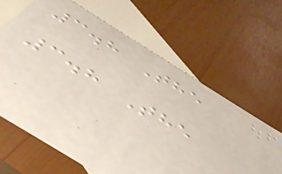3.8 The
3.8 The
